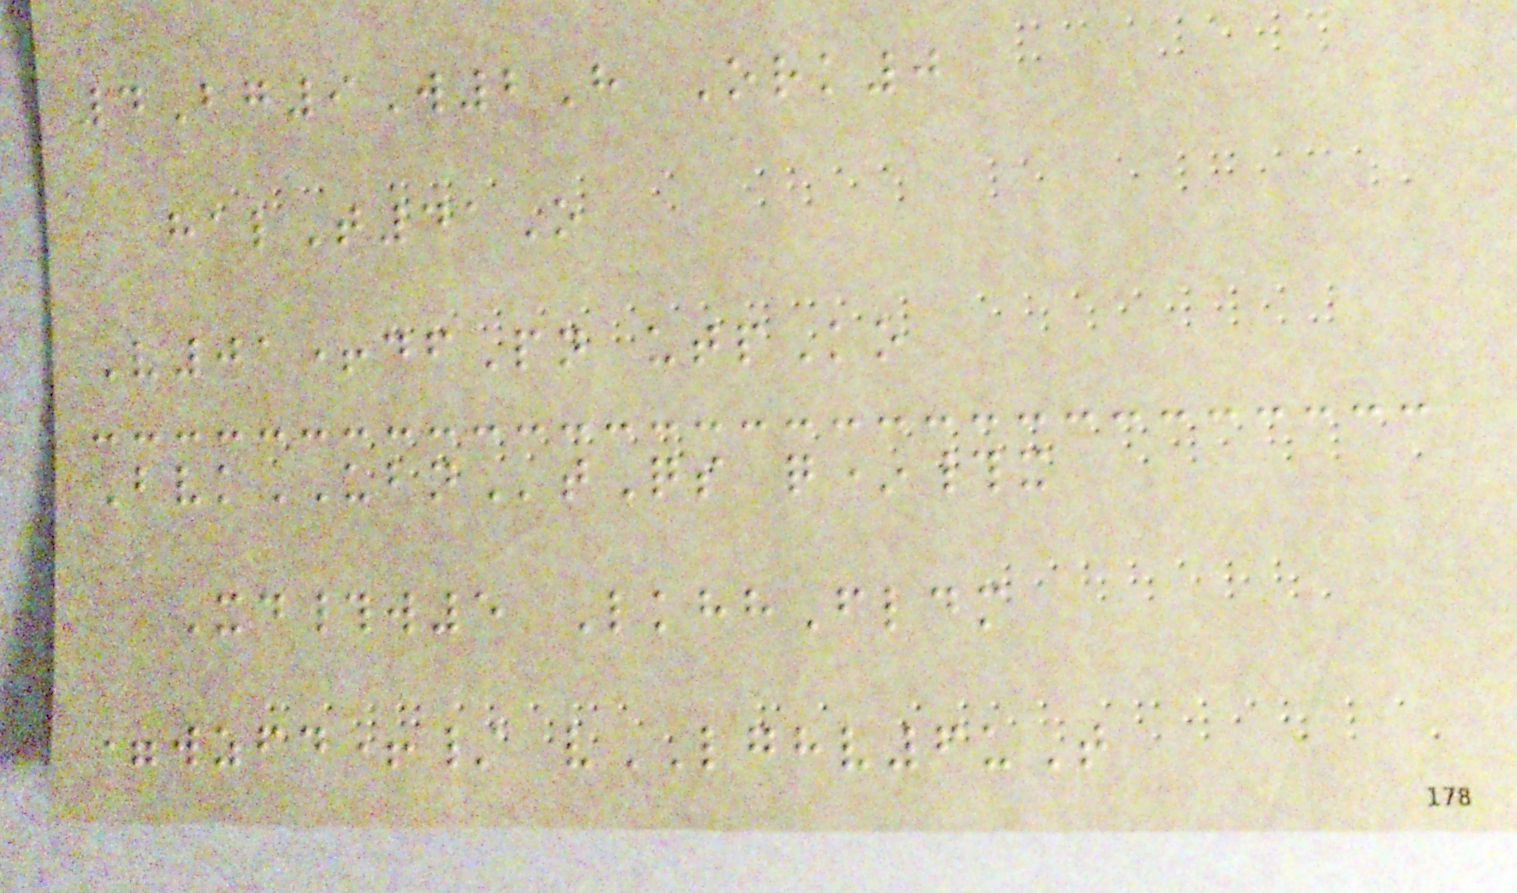4Bg9W2H Ork0
halT41O
V01+dfPn utpKo
BvkUBNtQs q*#x
Xd#w5 LkhhFldm
=wzfd+/ vLGHV6uT
